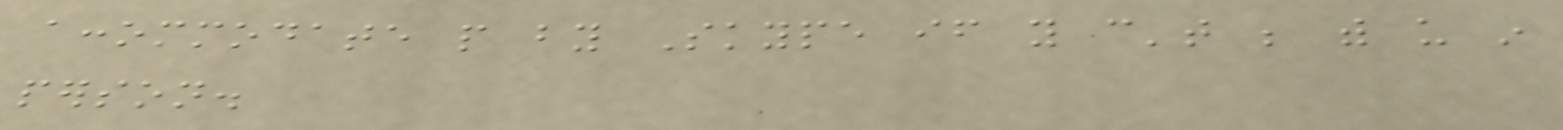accommodate people by Skype if you can't be with us in
person.
